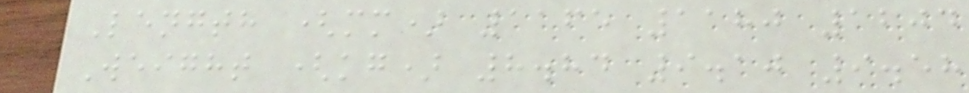Length (mm) 1165 1180 1204
Weight (kg) 8.84 9.10 9.58
